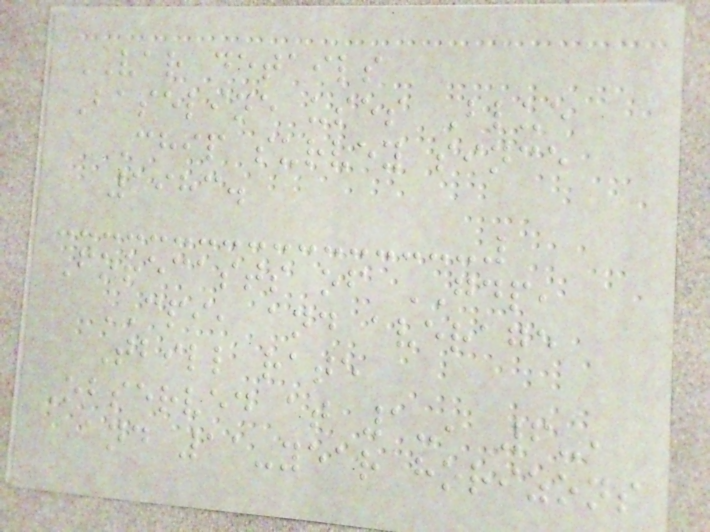VAR details
Baseline uses Blue
Chip survey since
1983.
Forecasts of GDP,
CPI, and average
Tbill rate
Observed at 1-, 6-,
and 11-year horizons
